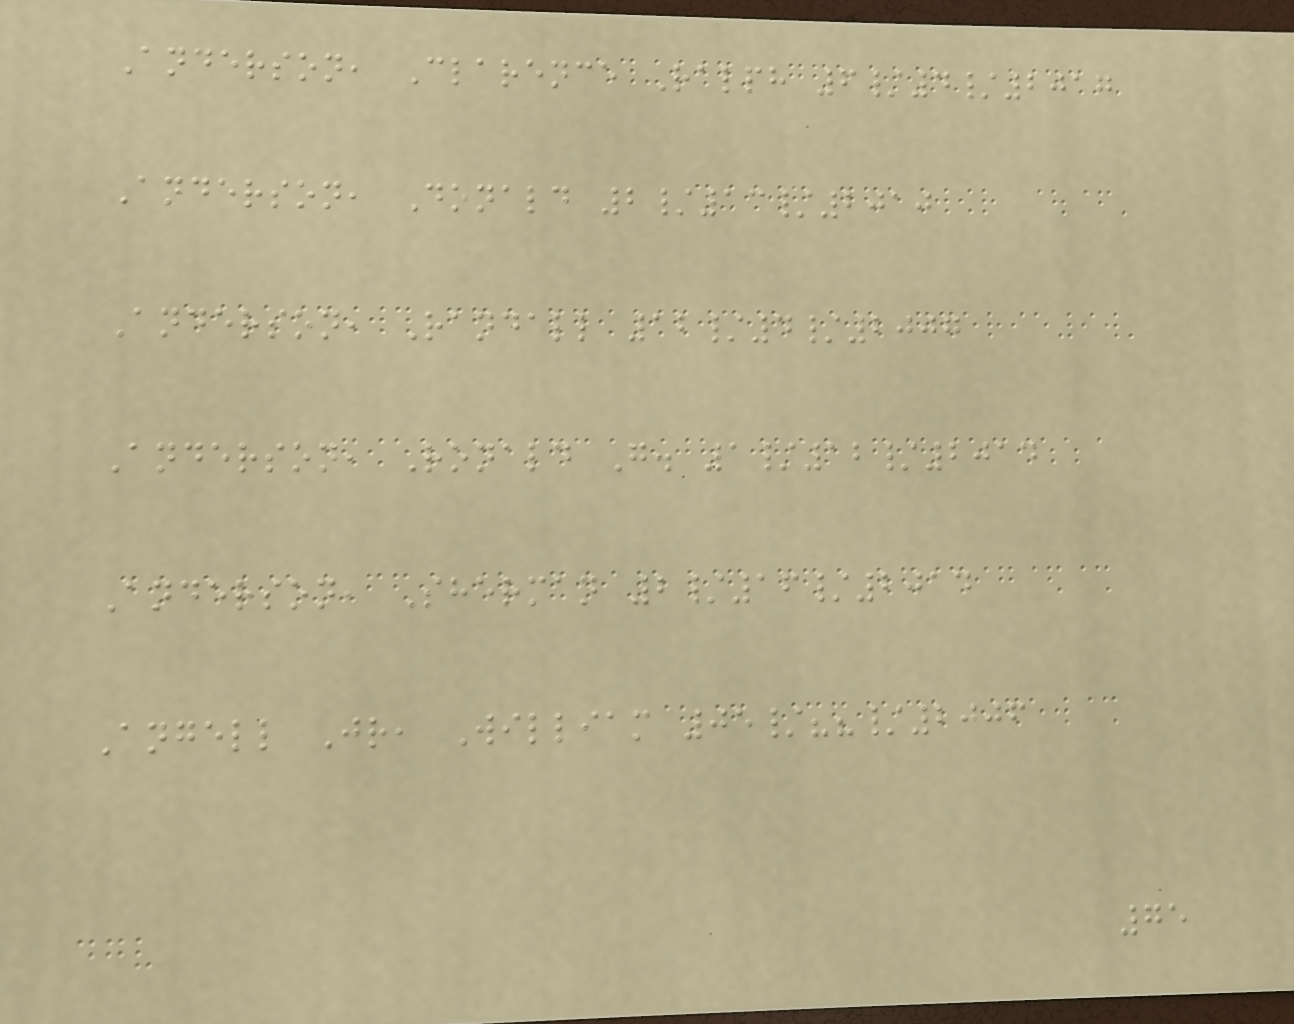Anderson, Clarence Ralph 6/4/2017
Anderson, Donald 2/13/2010
Anderson, Randall 12/4/2007
Anderson, Ronald G. 1/12/2014
Anderson, Sherman 2/16/2014
Angell Jr, William 05/??/2006
75
